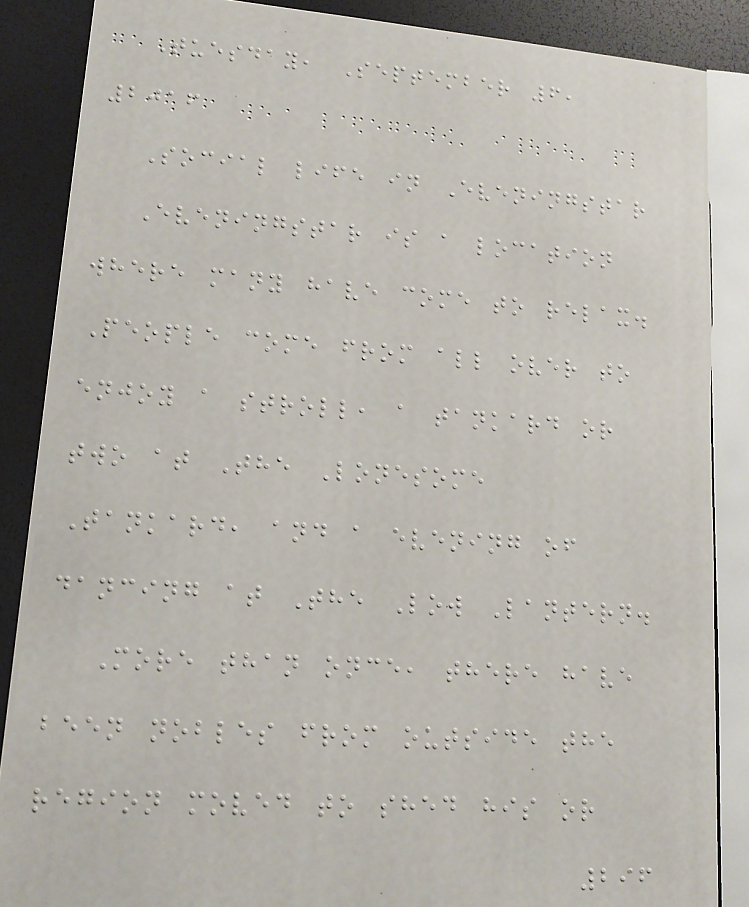Tuesday, September 6,
2016
Social life in Eveningstar
Eveningstar is a location
where many have come to relax.
People come from all over to
enjoy a stroll, a tankard or
two at The Lonesome
Tankard, and a evening of
dancing at The Low Lantern.
More than once, there have
been nobles from outside the
region moved to shed his or
296
